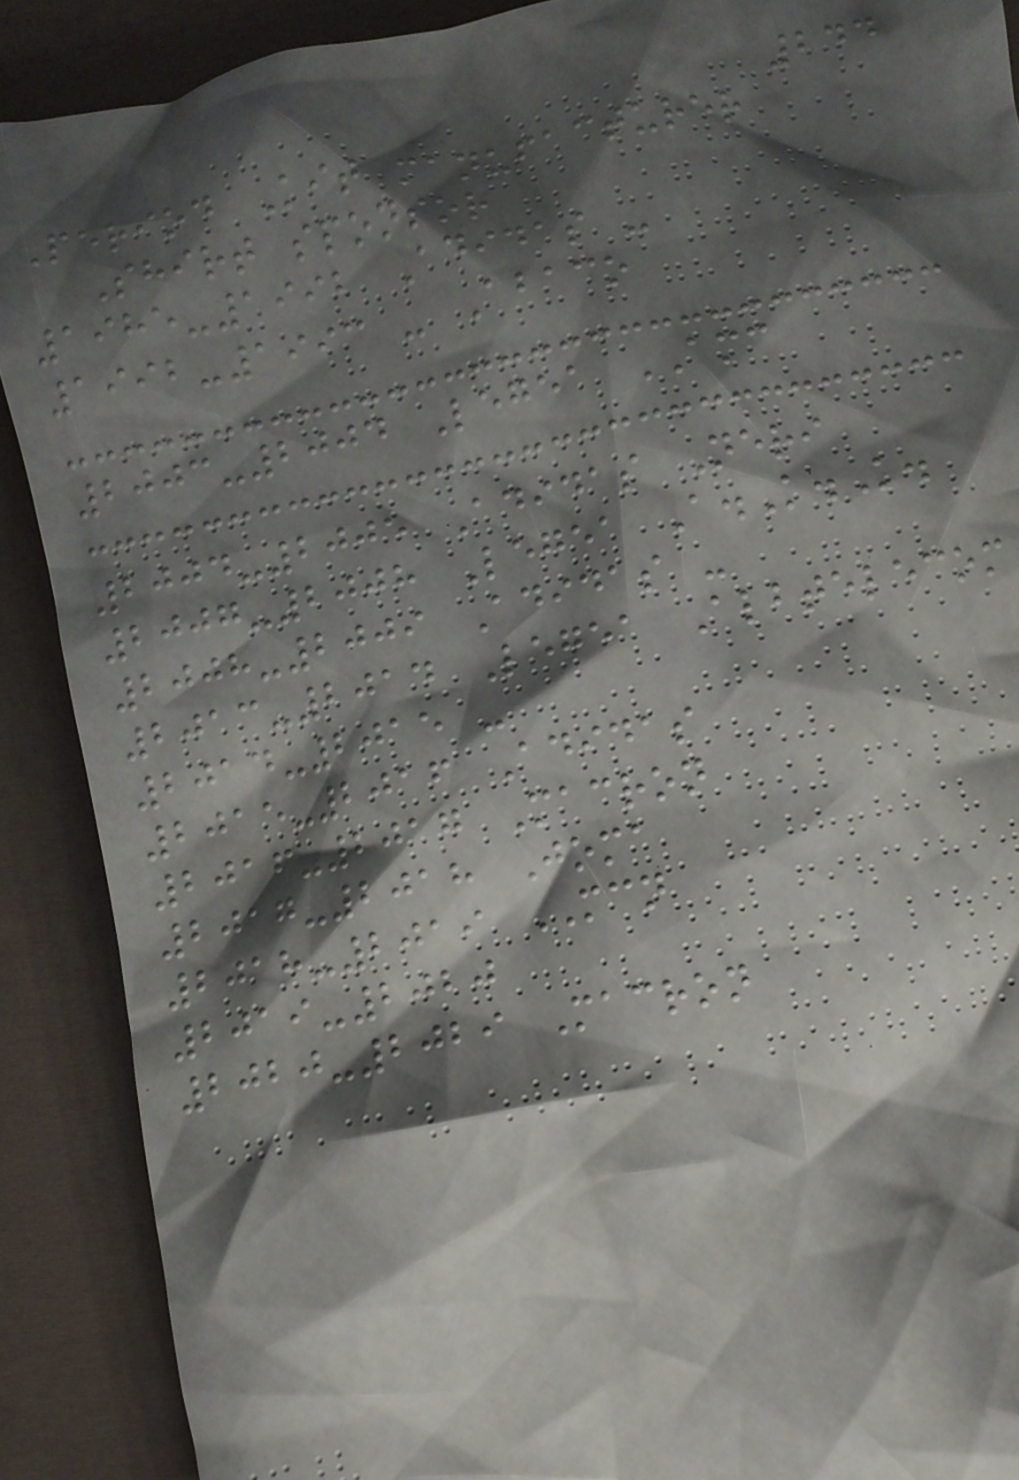244
Period Kit manufacturer
Shirt sponsor
1985-1992 Adidas -
1992-1993 - Abaco
2003-2004 Legea AMC
2004-2005 Adidas Neri
2007-2008 Legea A.K.K.
2008-2009 Adidas -
2013-2014 Legea Albtelecom
2014-2015 -
2015-2016 Adidas
2016-2017 Macron
2017-2018 Joma
2018-2019 MCN
2019-2020
2020-2029 Macron
